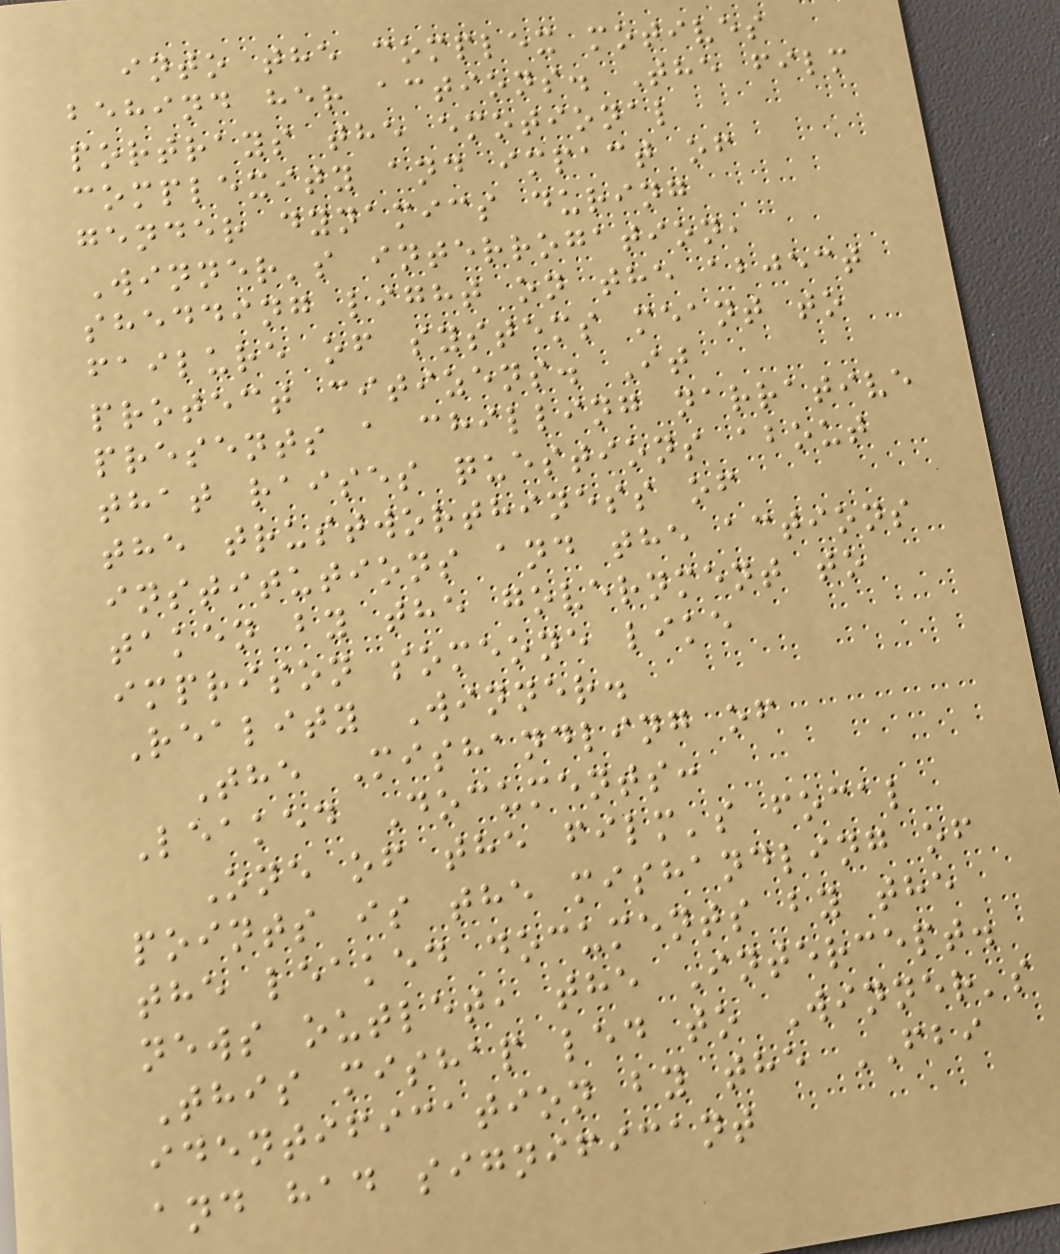into the complex motives
behind her actions. The film
portrays the emotional
complexity and impact of
gender dynamics during
Winner's interrogation,
shedding light on the abject
failure of systems meant to
protect citizens. It
presents a chilling narrative
that raises questions about
the trustworthiness of
institutions and the actions
taken by the government to
imprison someone like
Reality Winner.
The Mishandling of
Leaked Documents:
One of the film's focal
points is the mishandling of
the leaked documents by the
news outlet, the Intercept.
This mishap led to Winner's
identification by the FBI
and had significant
